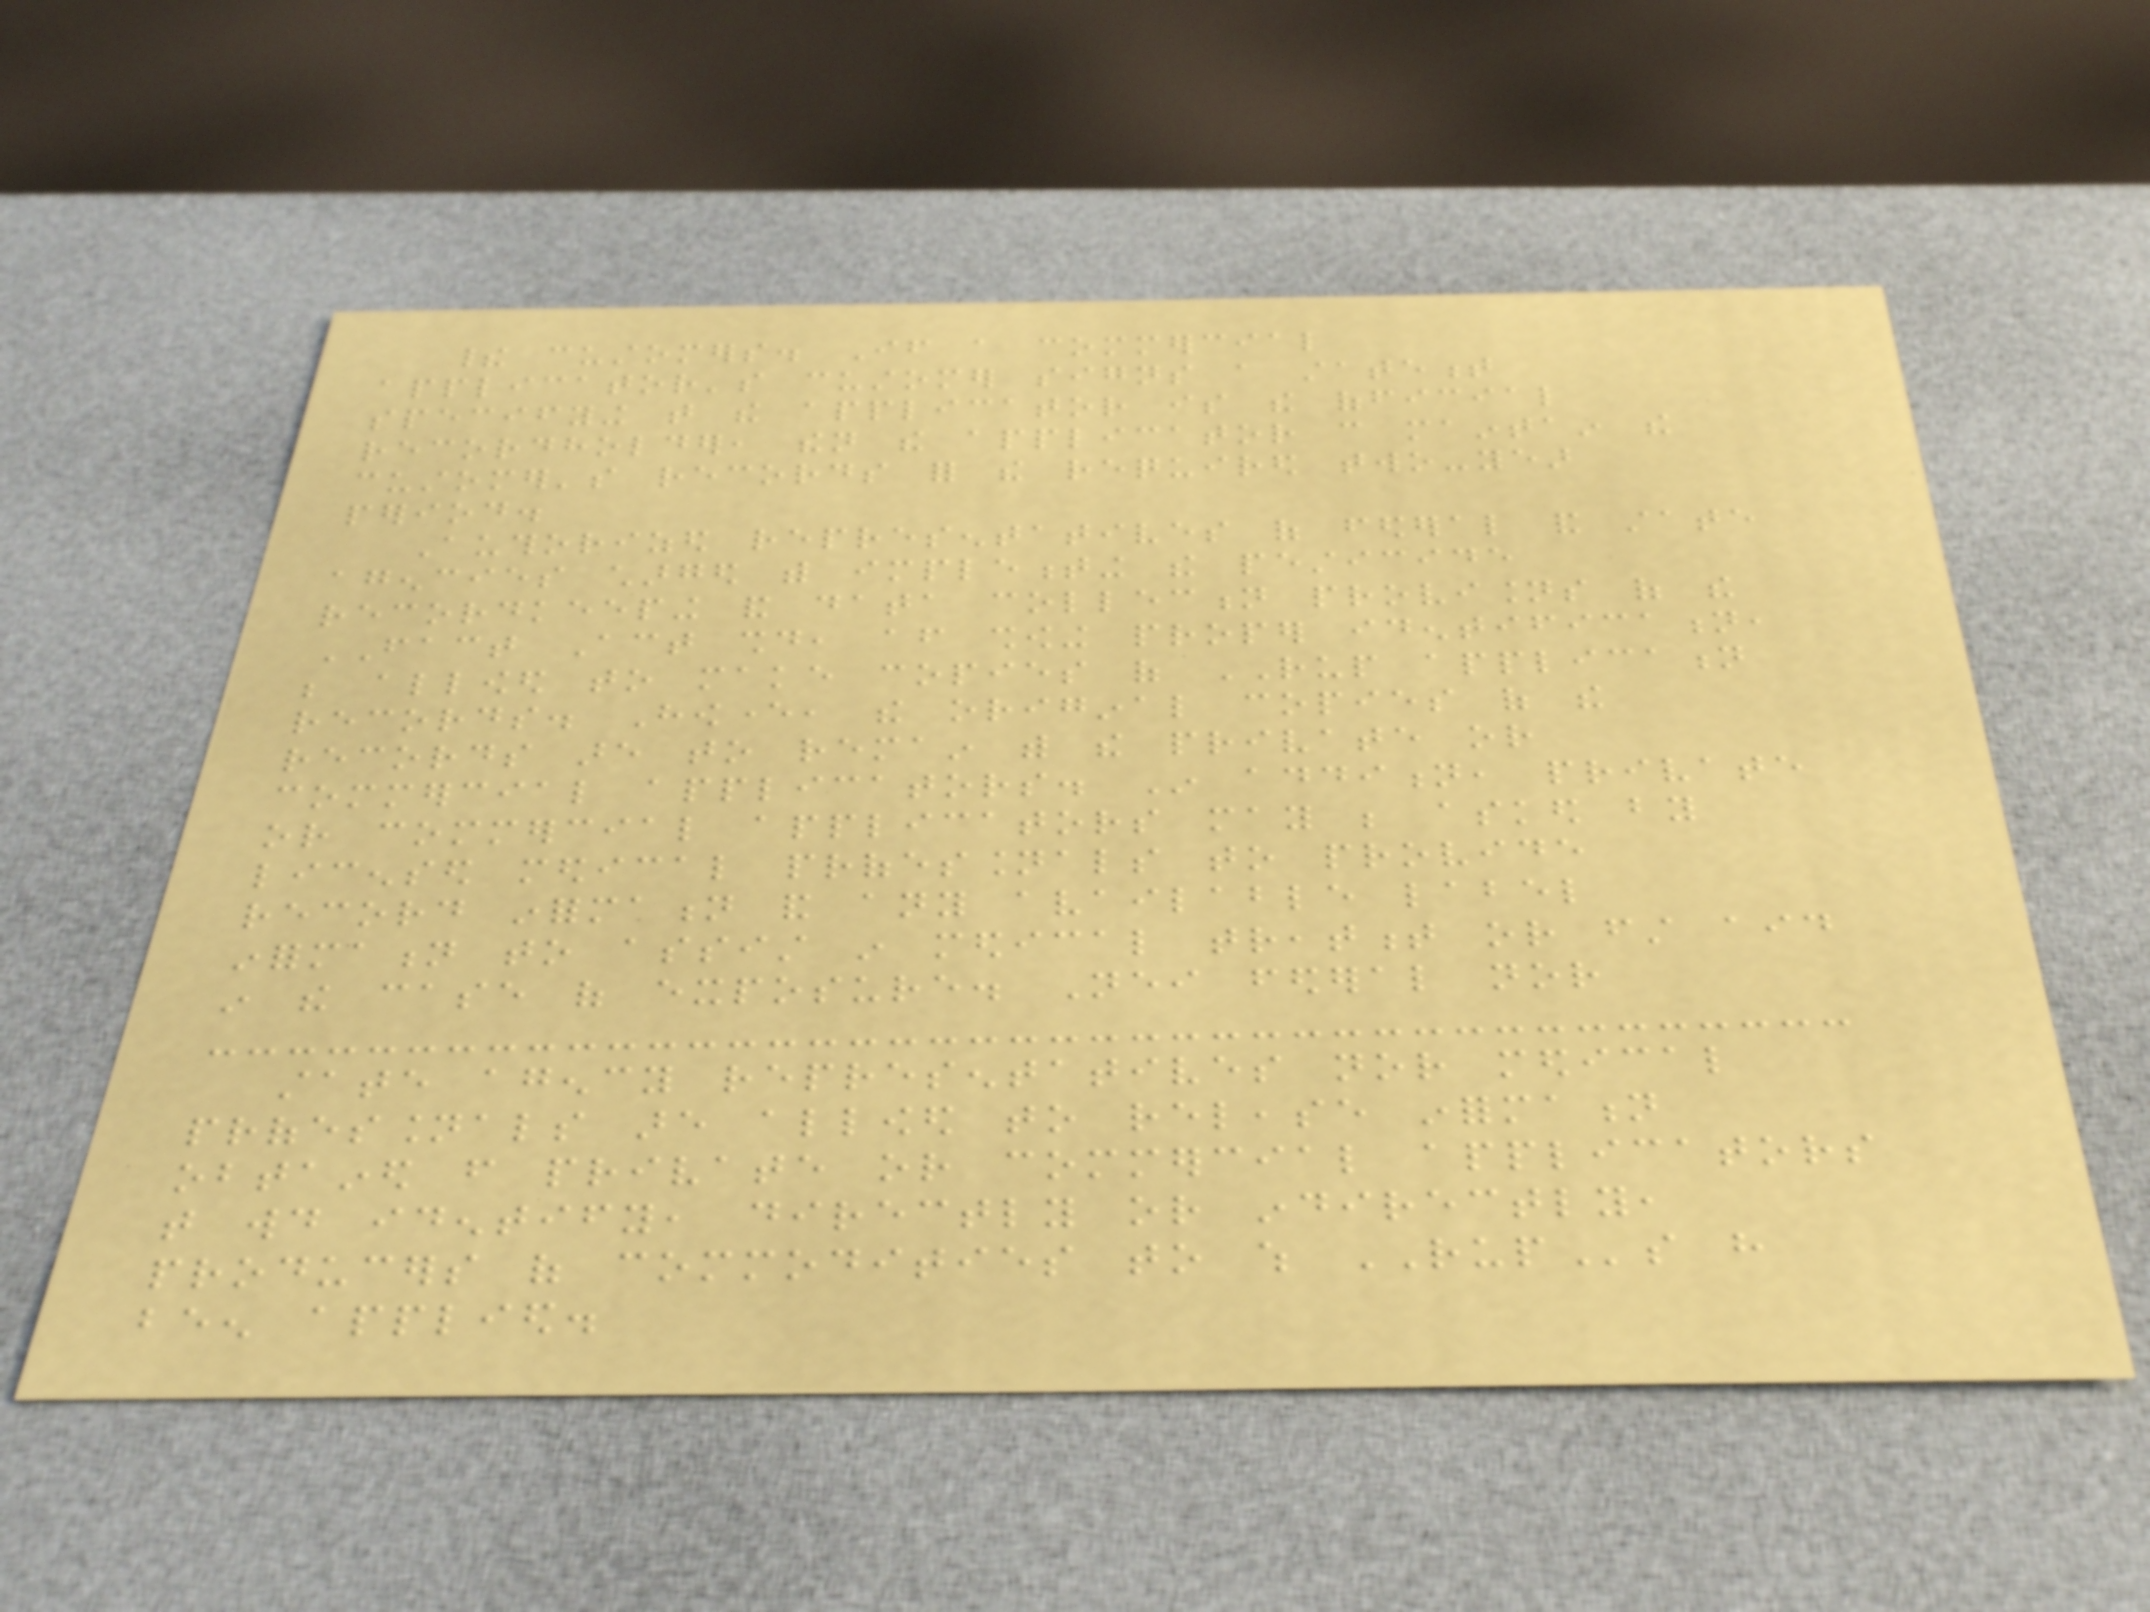their customers. If a commercial
applicator's customer signs a statement
specifying that the applicator is the official
recordholder, then the applicator can maintain the
customer's records for the required two-year
period.
Authorized representatives of federal and state
agencies charged with implementing the pesticide
recordkeeping and data collection provisions of the
FACT Act should, after showing proper identification,
be allowed to make copies of RUP application
records. However, the original copies of the
records are to remain with the private or
commercial applicators. In addition, private
or commercial applicators may be asked by
licensed medical professionals to provide
record information and any available label
information to assist in medical treatment or first aid
in the case of exposure. Neither federal nor
state agency representatives nor medical
professionals are allowed to release information
obtained from private or commercial applicators
that would identify, directly or indirectly,
producers of commodities to which RUPs have
been applied.
